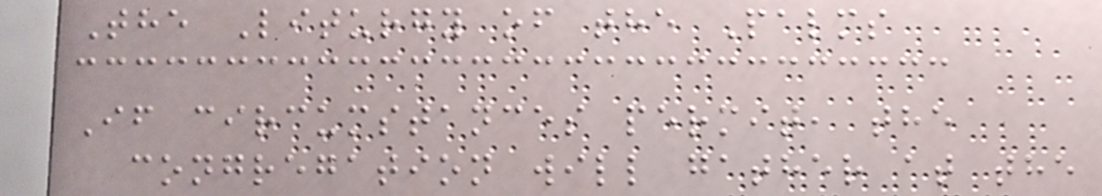The Liturgy of the Palms
If circumstances permit, the
congregation will gather at the
